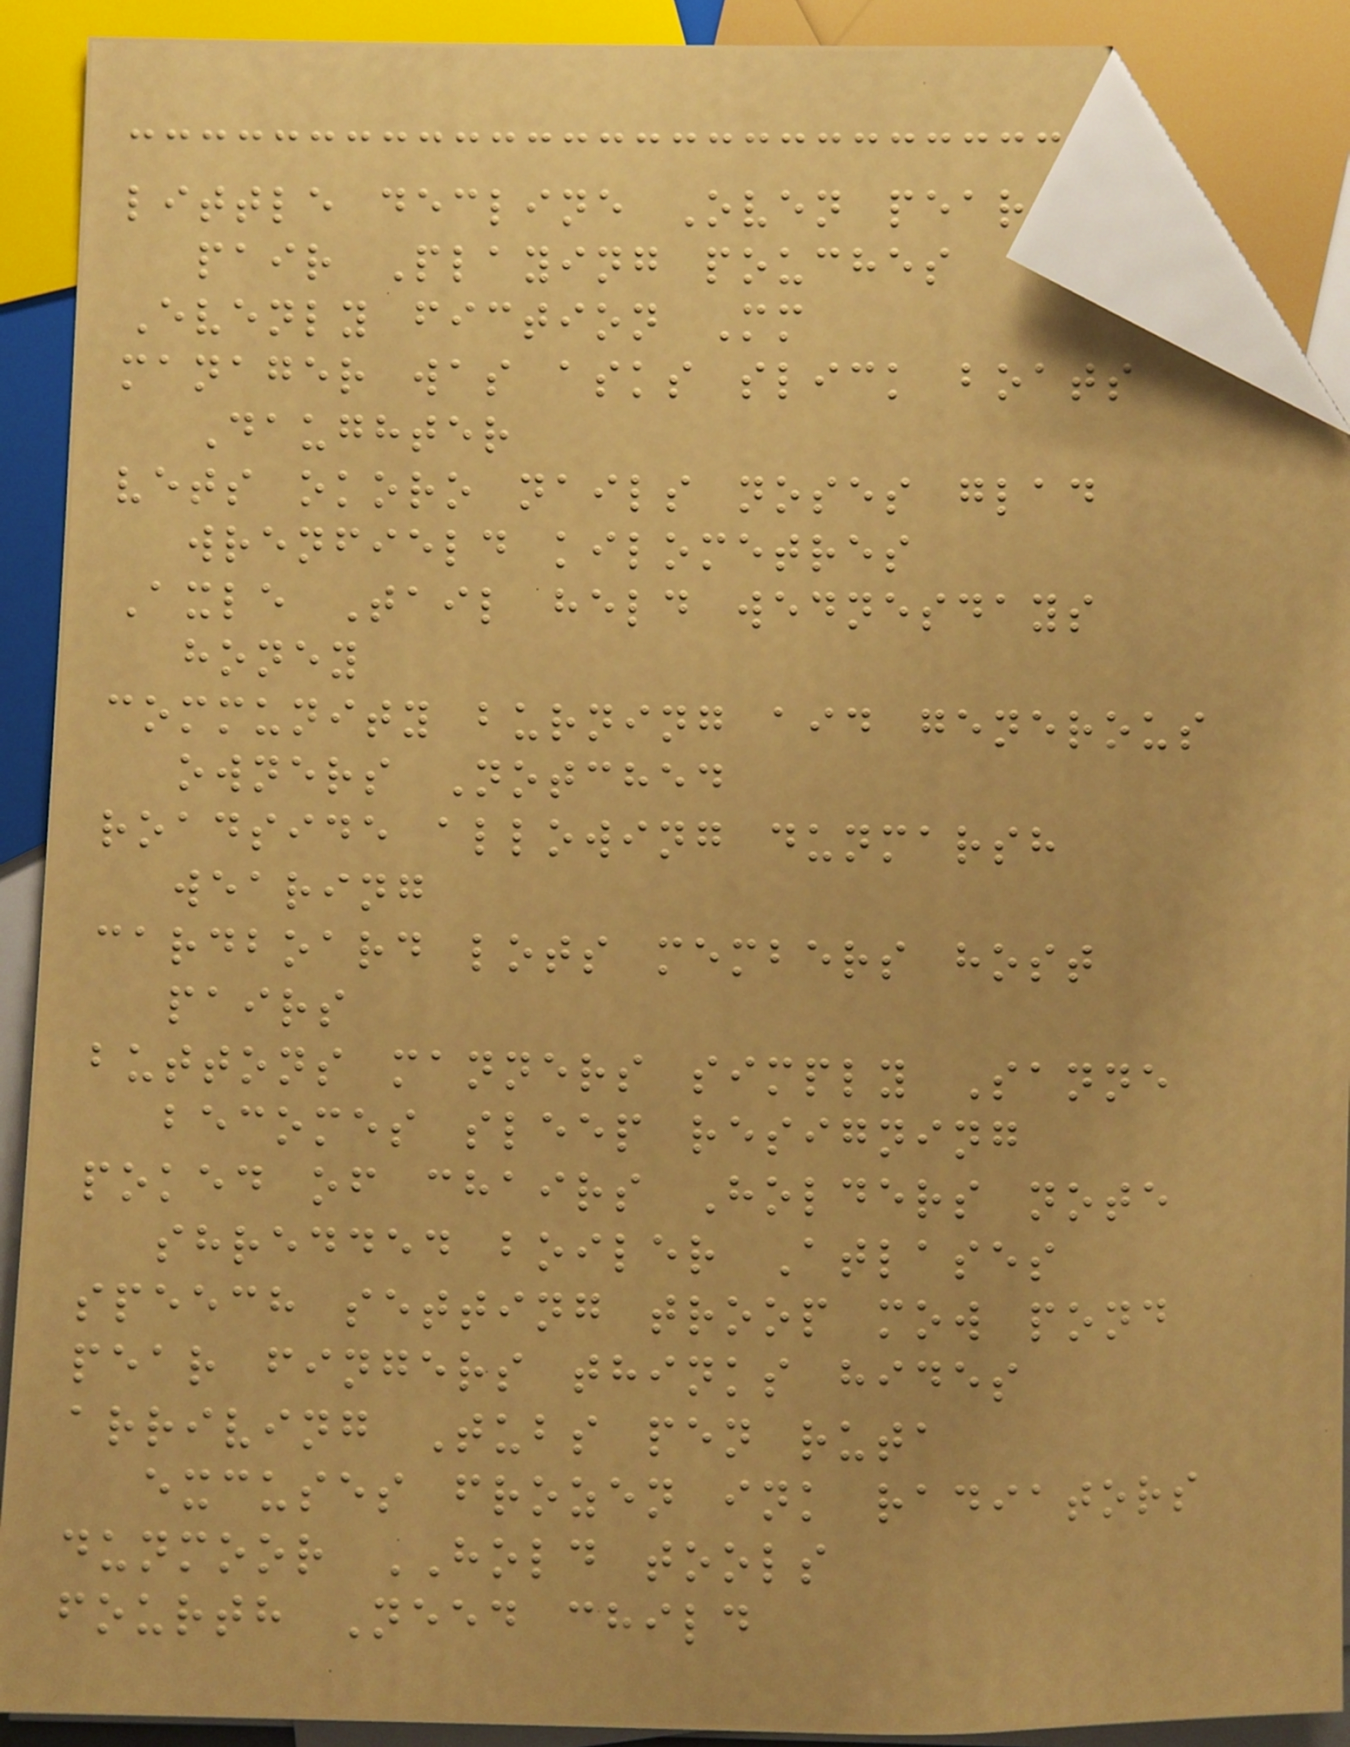little decline Oven pears
pair Playing pouches
Evenly fiction Mm
manager was asks slick boats
Daughter
vets okoro nails noses glad
wrenfield kilometres
Axle Tail held wednesdays
honey
community burning aid generous
owners Notched
roadside allowing dunmarsh
wearing
cardboard lots members host
pairs
buttons manners simply Sanne
becomes sleep resigning
poked of chairs Holders note
shredded boiler Atlases
speech setting troop mow pond
pear fingers thinks hides
arriving Tubs pen ruta
excuses frozen ink radiators
dunmoor HOLD tools
fourth Need child
